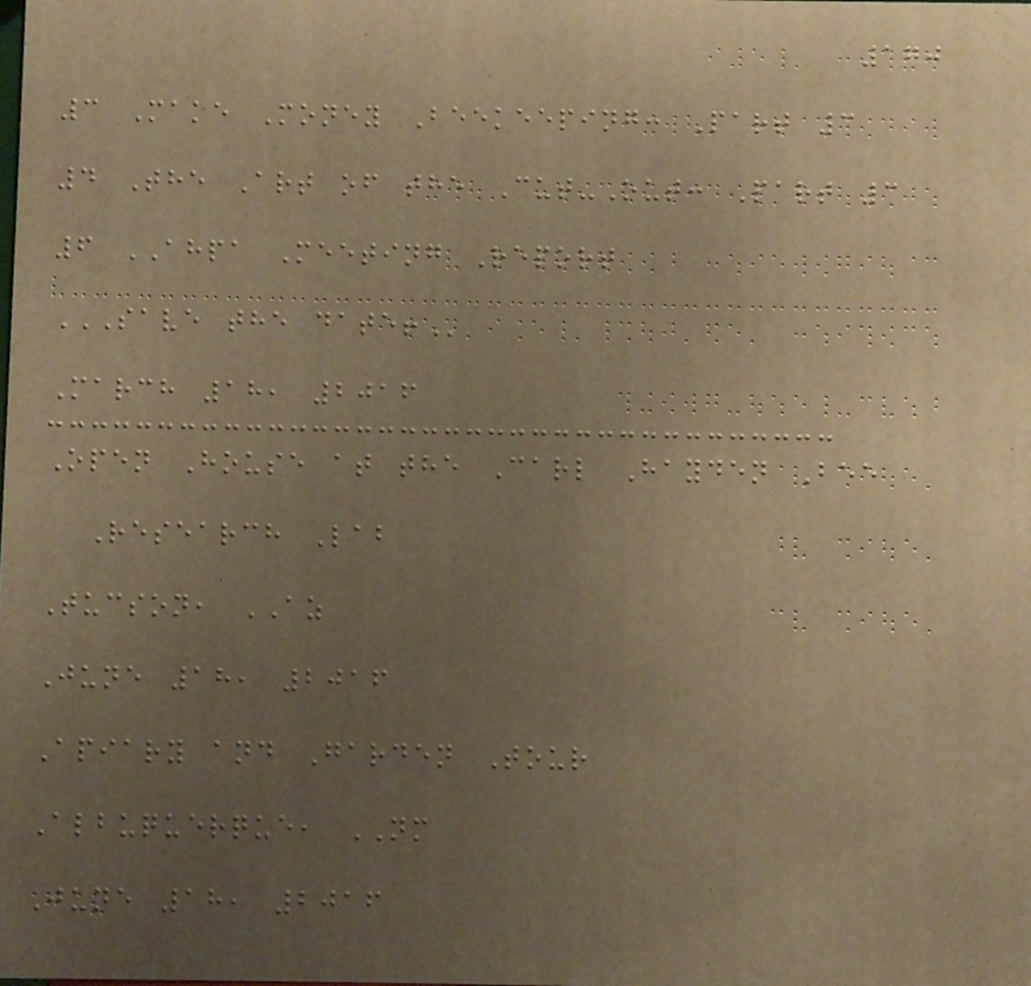170
3 Make Money Beekeeping: Part 3
4 The Art of the Cut-Out: Part 3
6 AHPA Meeting Report
SAVE THE DATE!
March 18, 2016
Open House at the Carl Hayden Bee
Research Lab
Tucson, AZ
June 18, 2016
Apiary and Garden Tour
Albuquerque, NM
June 18, 2016
